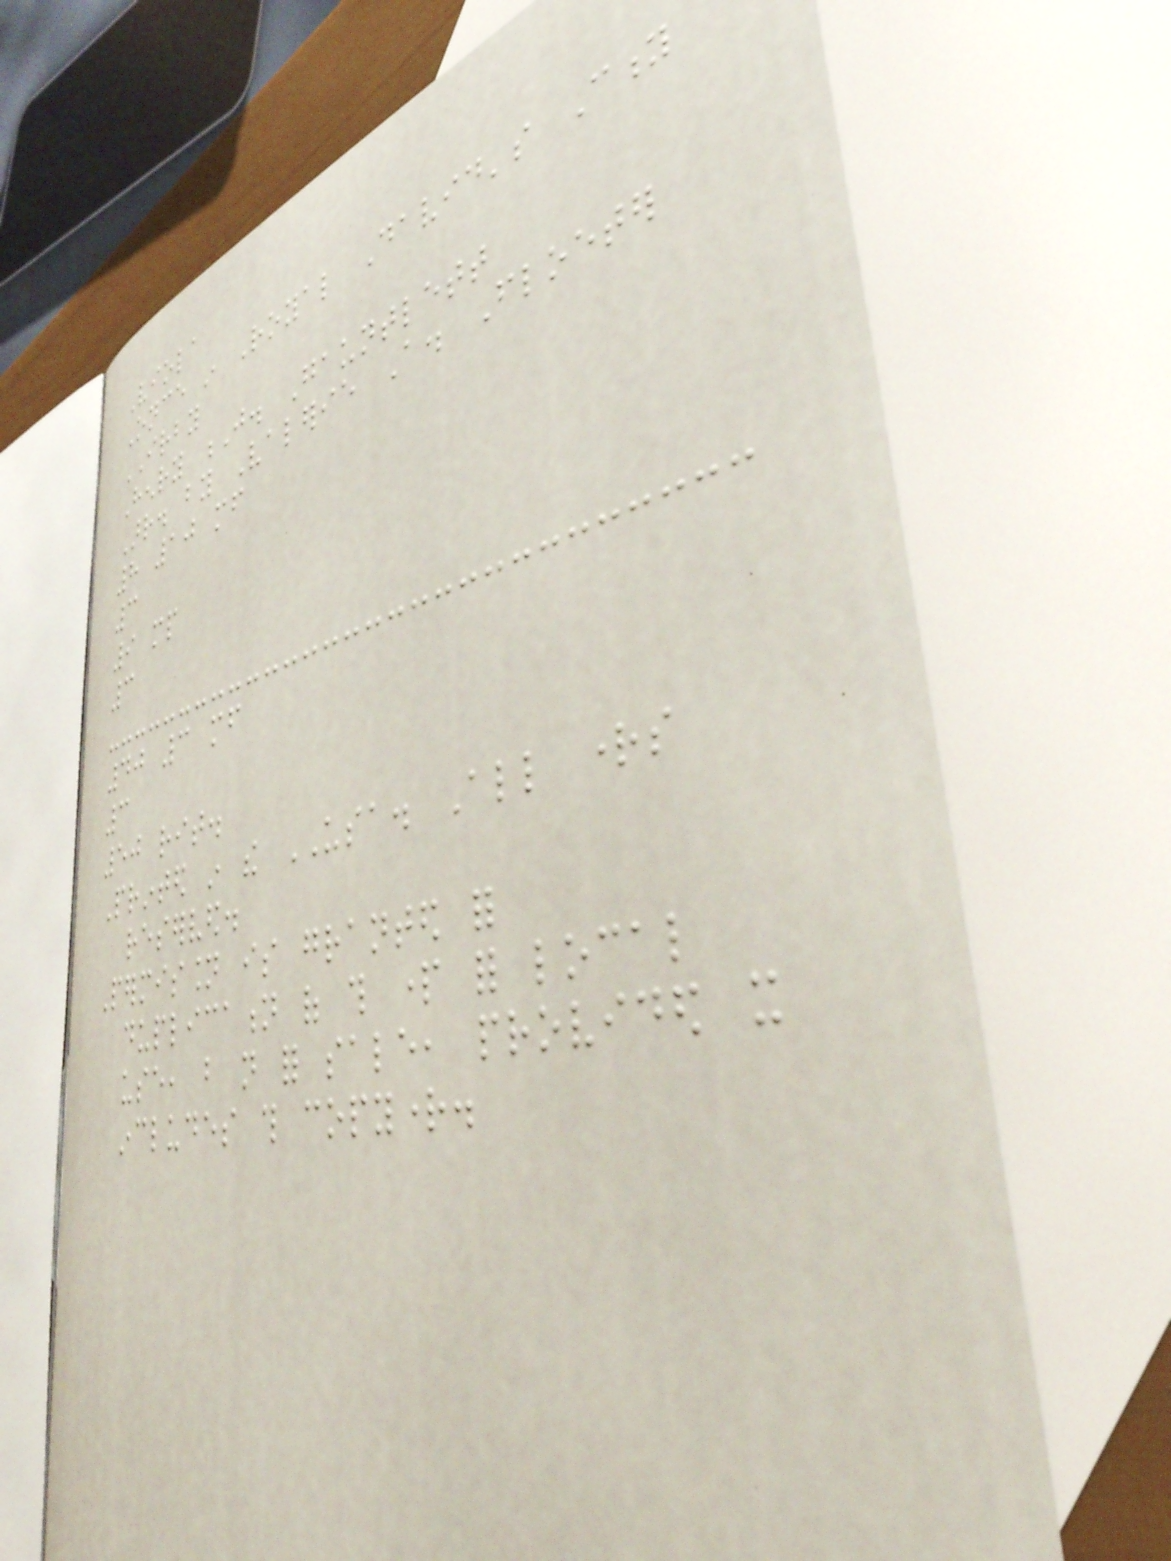Viola
Once in Royal David's City
IRBY
Henry J. Gauntlett
Arr. by Valerie A. Floeter
8 10 mf
3
9 mp
3
40 3 mf
3
50 rit.
Printed in the USA. All rights
reserved.
Permission is granted for
duplication of this part for local
use, but not for sale, provided it
includes this copyright.
